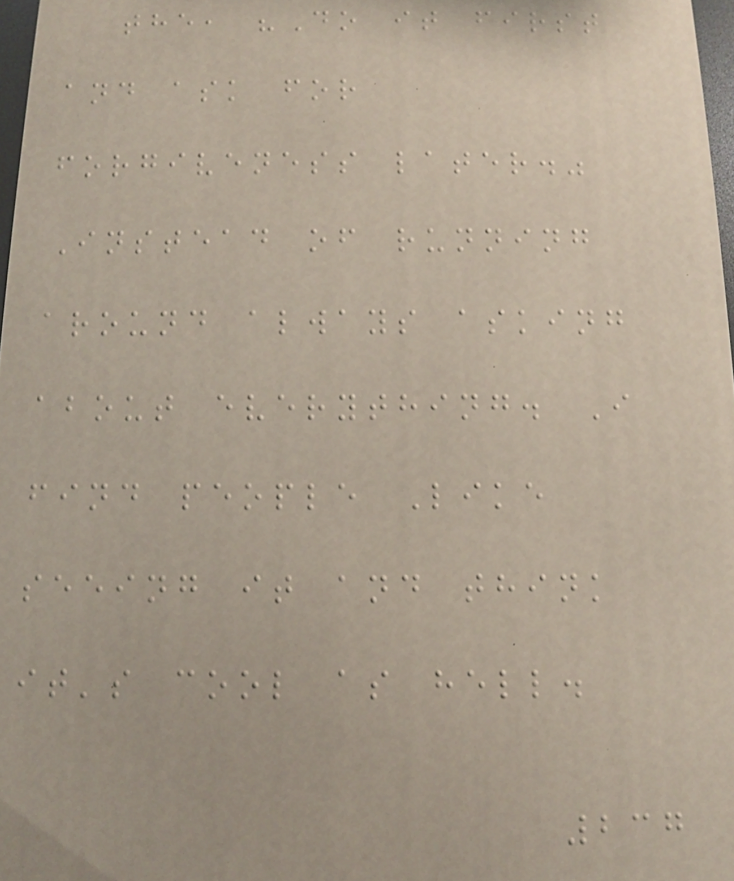the, "Do it first
and ask for
forgiveness later."
Instead of running
around always asking
about everything. I
find people Like
seeing it and think
it's cool as hell.
237
